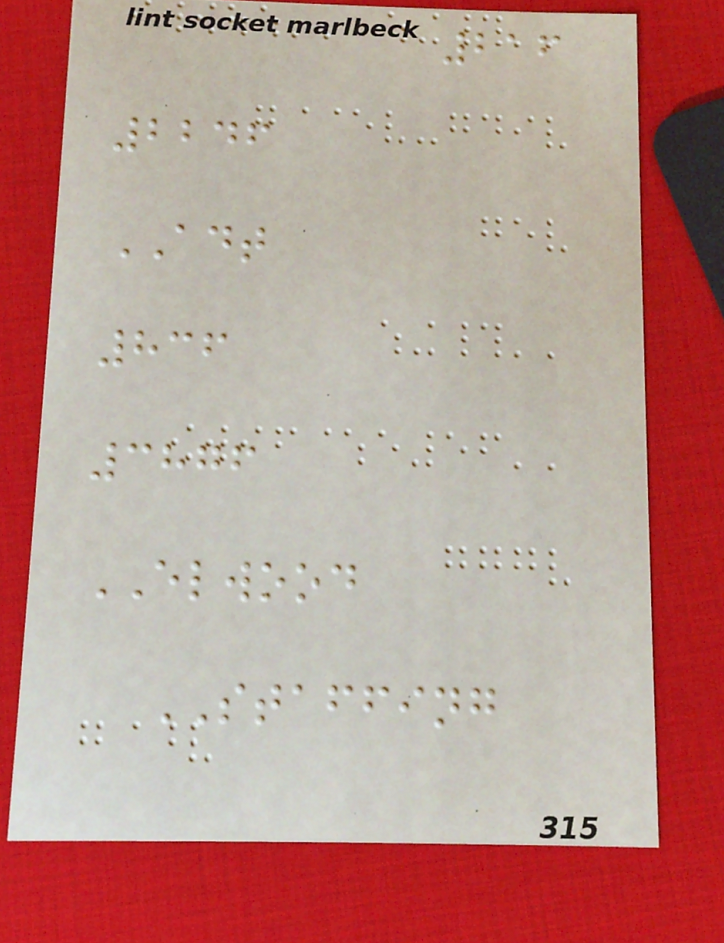216
2246
ADT
836
3876
ELWOOD
STAFFING
